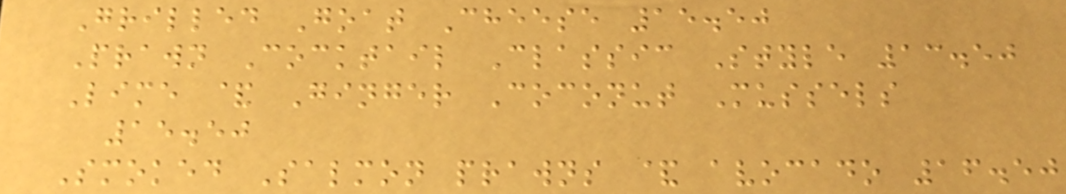Grilled Goat Cheese 15.50
Prawn Cocktail Classic Style 13.50
Lime & Ginger Coconut Mussels
15.50
Smoked Salmon prawns & avocado 16.50
